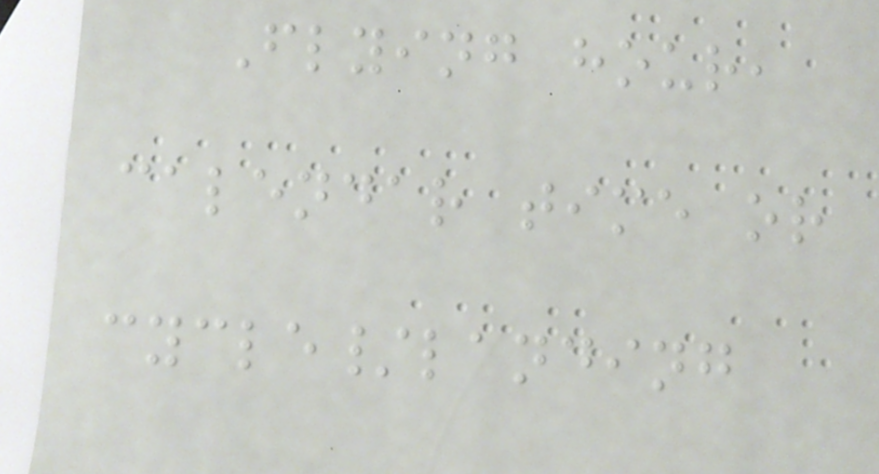Flying hour,
calendar time or
cycle/landing
